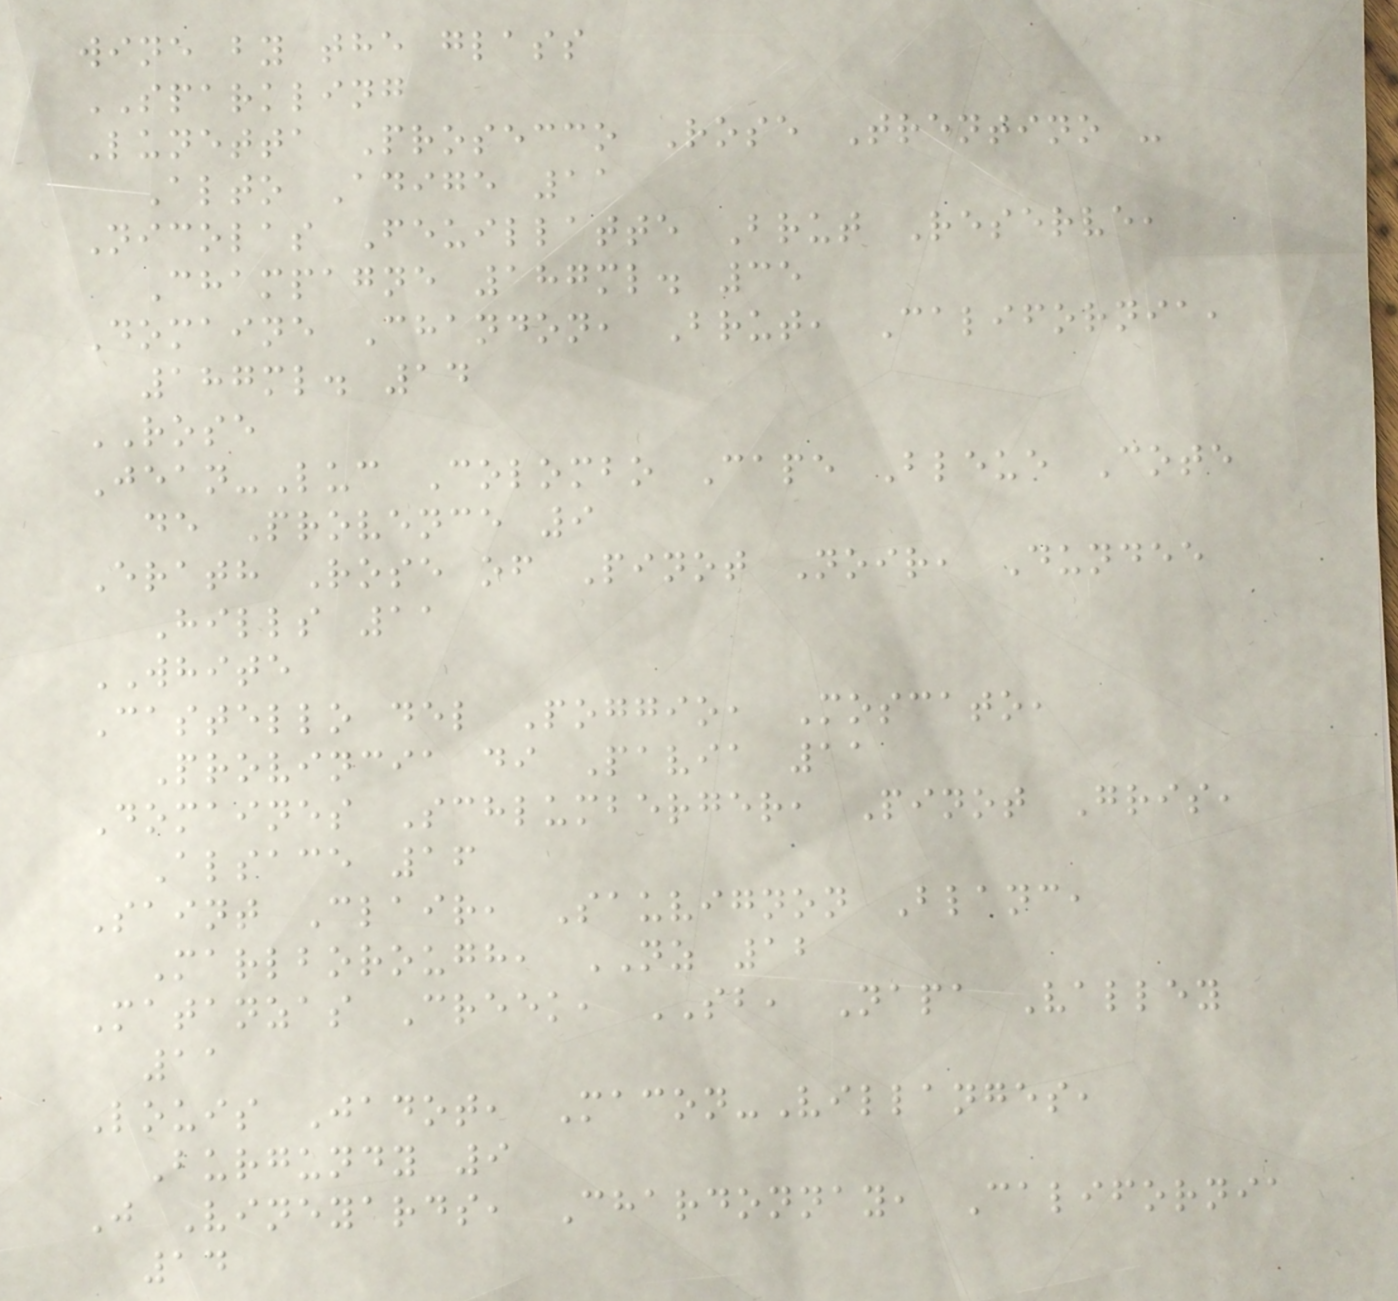wine by the glass
SPARKLING
Lunetta Prosecco Rose Trentino -
Alto Adige 11
Nicolas Feuillatte Brut Reserve,
Champagne 187ml. 35
Domaine Chandon, Brut, California,
187ml. 14
ROSE
Jean-Luc Colombo Cape Bleue Cote
de Provence 9
Erath Rose of Pinot Noir, Dundee
Hills 11
WHITE
Castello del Poggio, Moscato,
Provincia di Pavia 11
Domaines Schlumberger, Pinot Gris,
Alsace 16
Saint Clair, Sauvignon Blanc,
Marlborough, NZ 12
Matanzas Creek, SB, Napa Valley
11
Louis Jadot, Macon-Villanges,
Burgundy 9
J Vineyards, Chardonnay, California
14
